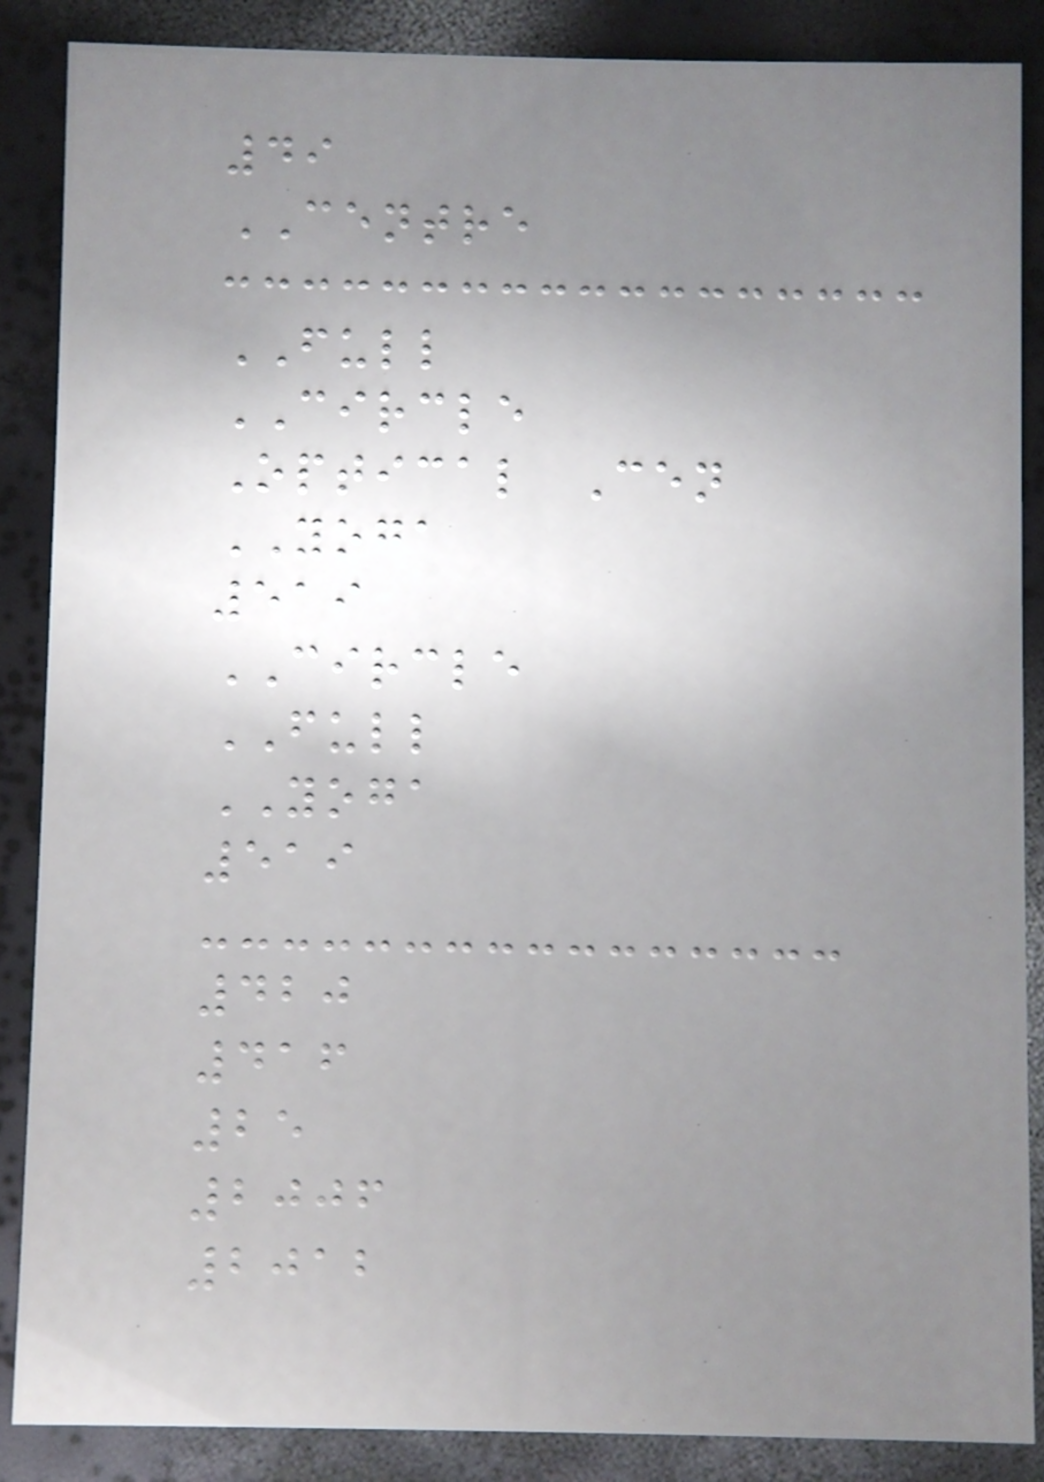49
CENTRE
FULL
CIRCLE
Optical Cen
YOGA
519
CIRCLE
FULL
YOGA
519
420
416
25
2006
2012
